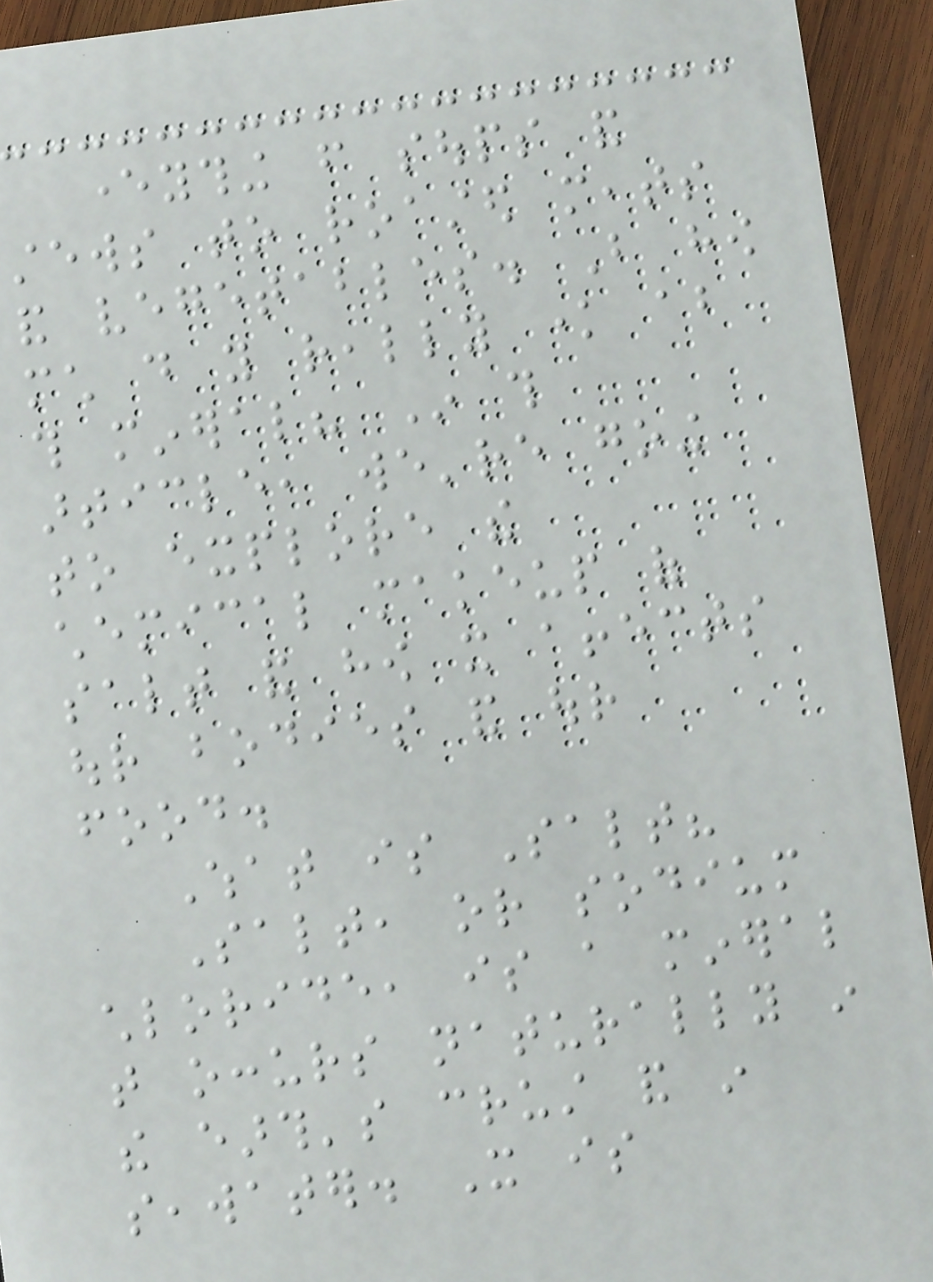everything from soups and
stews to roasted meats
and vegetables. But how
much do you really know about
this mineral? In this
article, we're going
to explore the
chemical makeup of
salt and how it affects
our bodies and our
food.
What is Salt?
Salt, or sodium
chloride, is a mineral
that occurs naturally in
the earth's crust and in
seawater. It is
